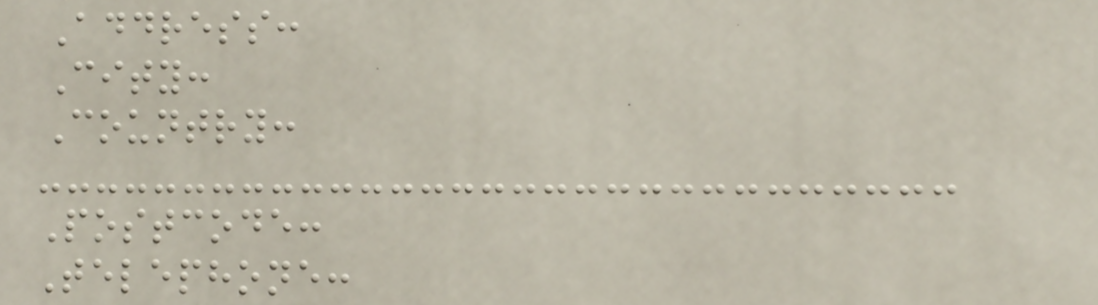Address:
City:
Country:
Postcode:
Telephone:
